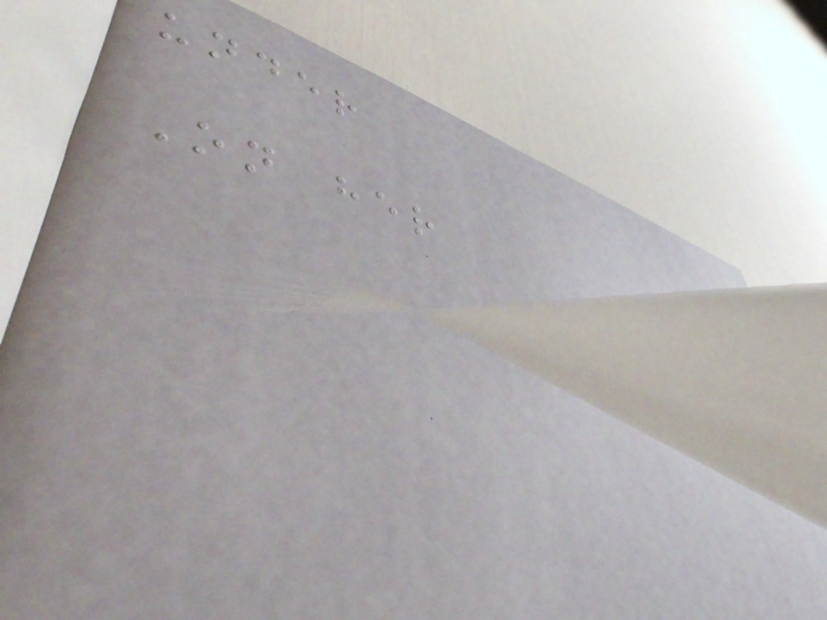under
On her
